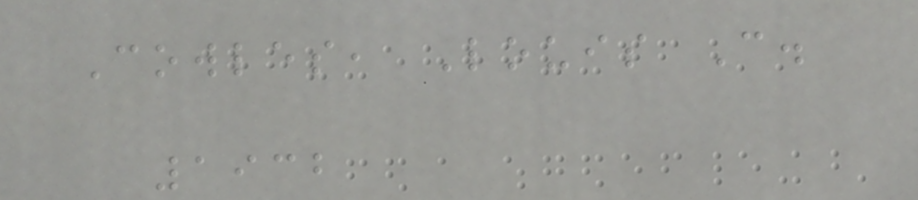Cowles, Louis C.
1932
